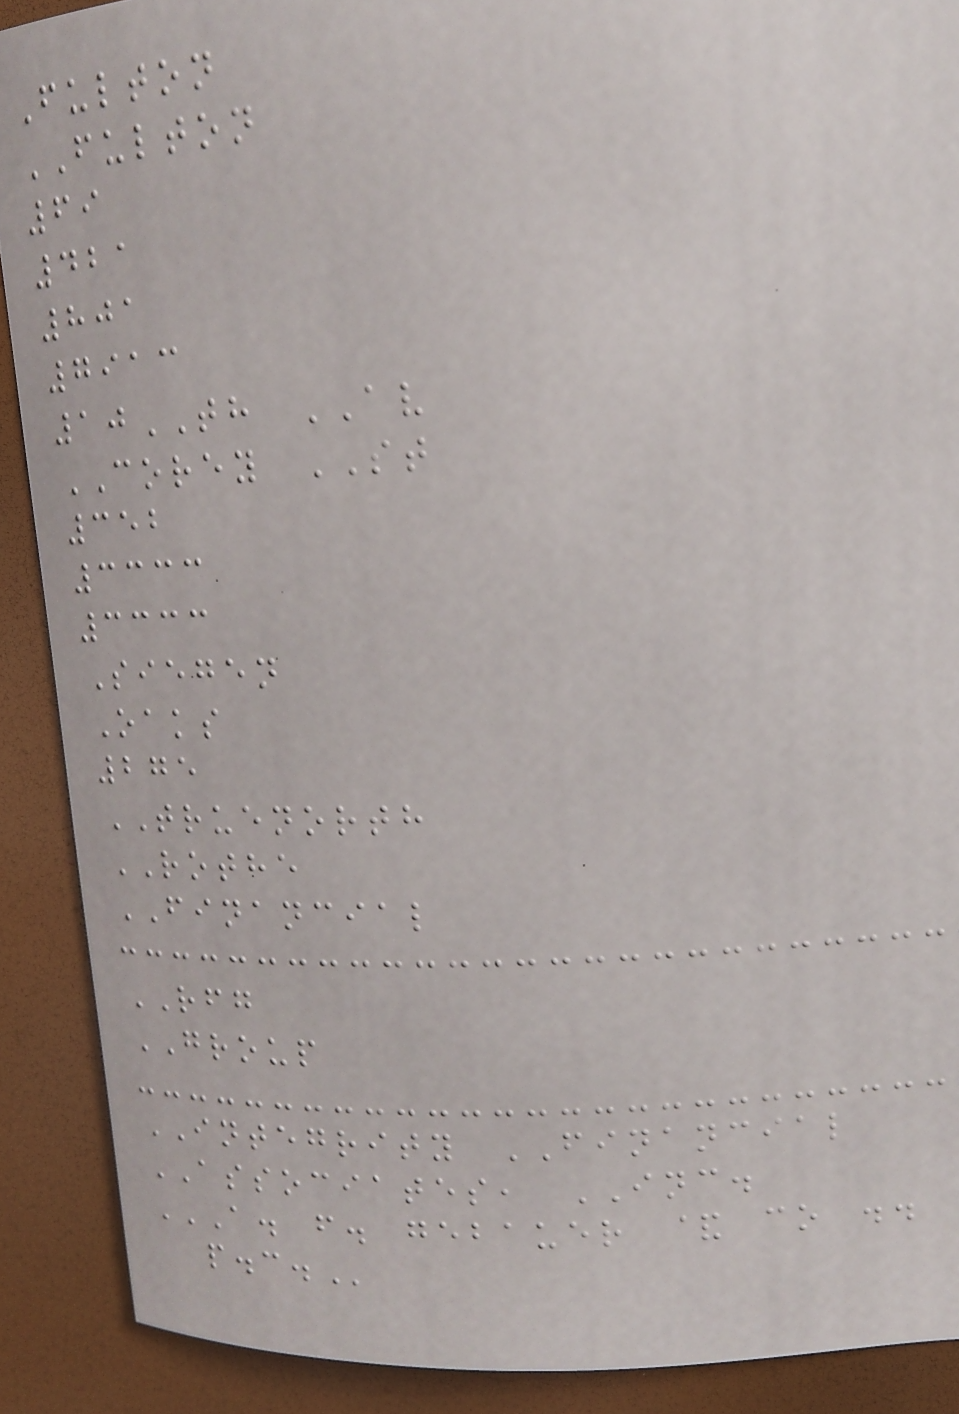Fulton
FULTON
69
421
801
7913
10TH AV
COREY ST
352
3333
3333
Siegen
Oaks
275
TRUENORTH
ROTHE
FINANCIAL
RFG
GROUP
INTEGRITY FINANCIAL
ASSOCIATES, INC.
A. F. GEBAUER & CO ..
P.C.
